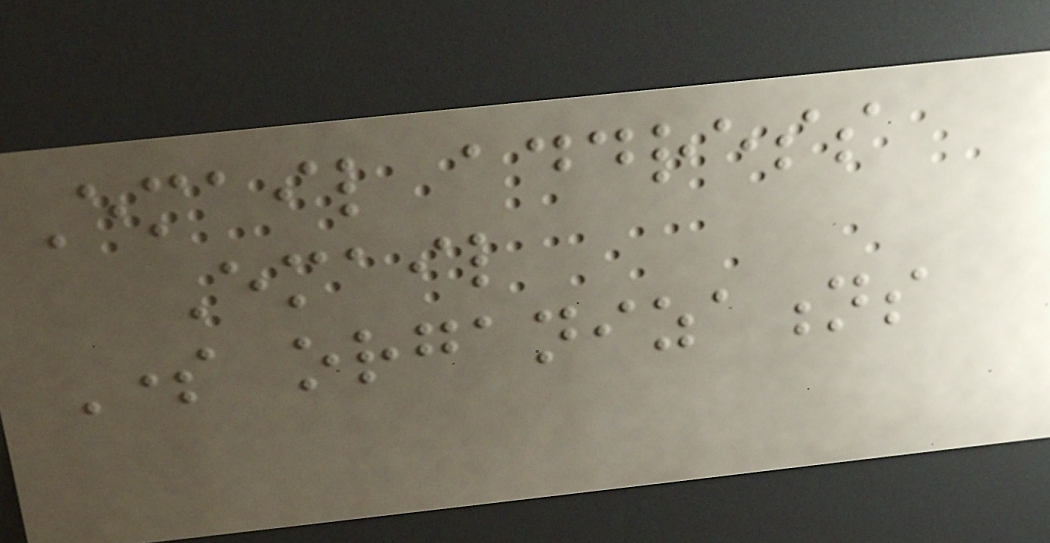Email address
Email
Some organizations
